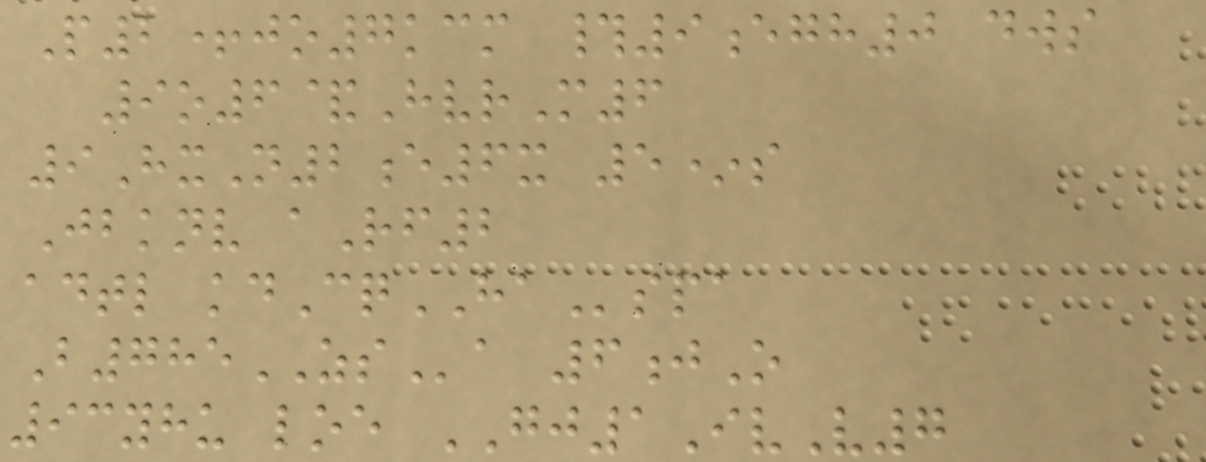P2+jo7kcm #9egh0 dws
9o6&HvrM6
9HxN2e6x 5*s
Jbknv aRf2
adtl kdCqHAspa
B785ZSa 6jO
93yhu loe GJ1IvV7
